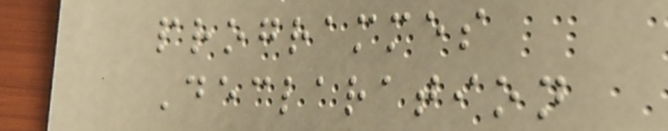programmes
Declaration
